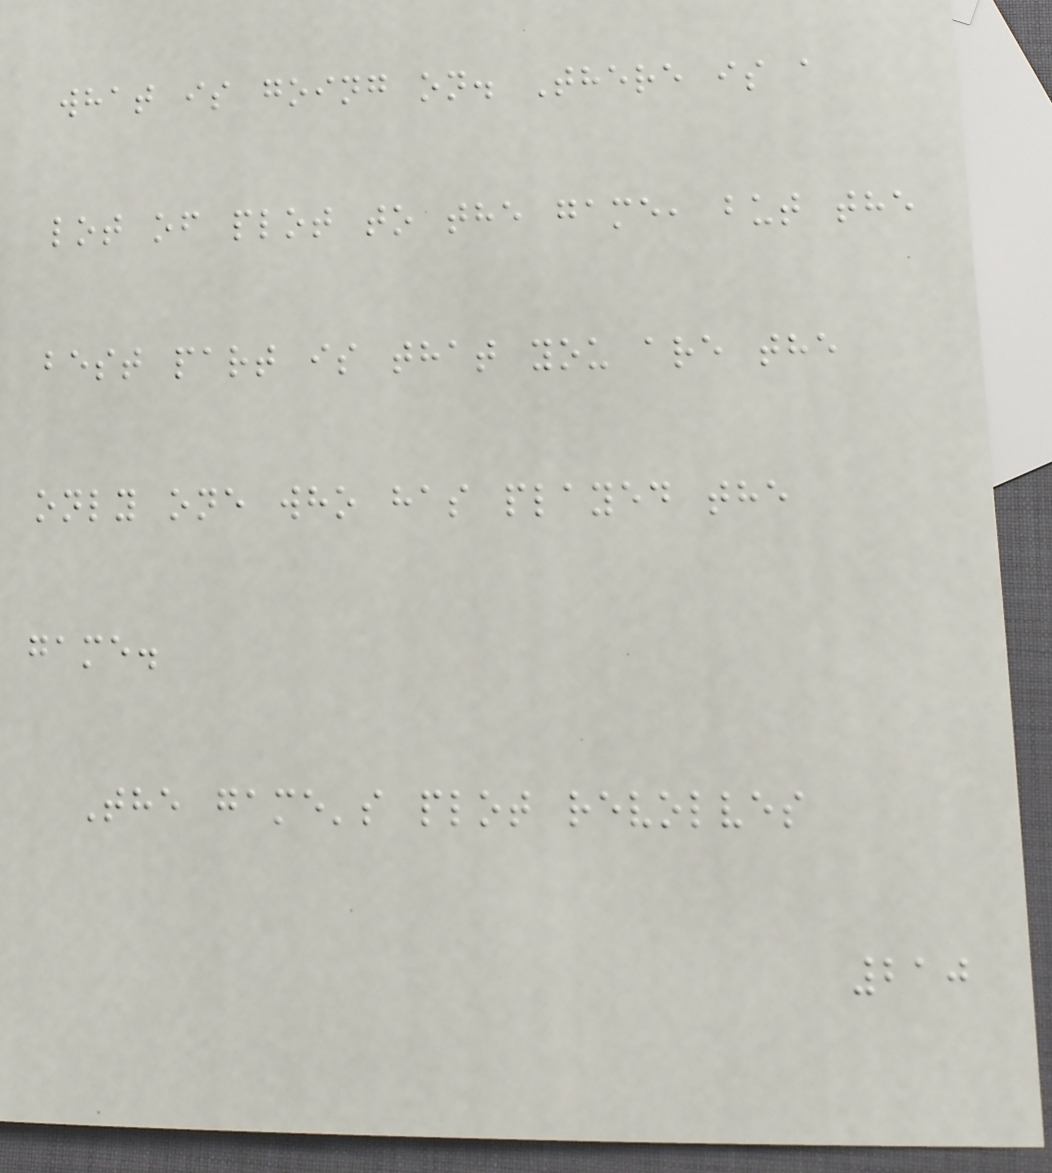what is going on. There is a
lot of plot to the game, but the
best part is that you are the
only one who has played the
game.
The game's plot revolves
210
